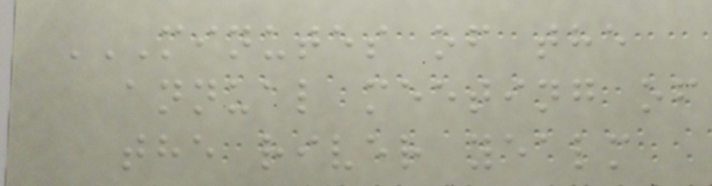MINUTES OF THE
ANNUAL MEETING OF
THE RIVER YEALM
